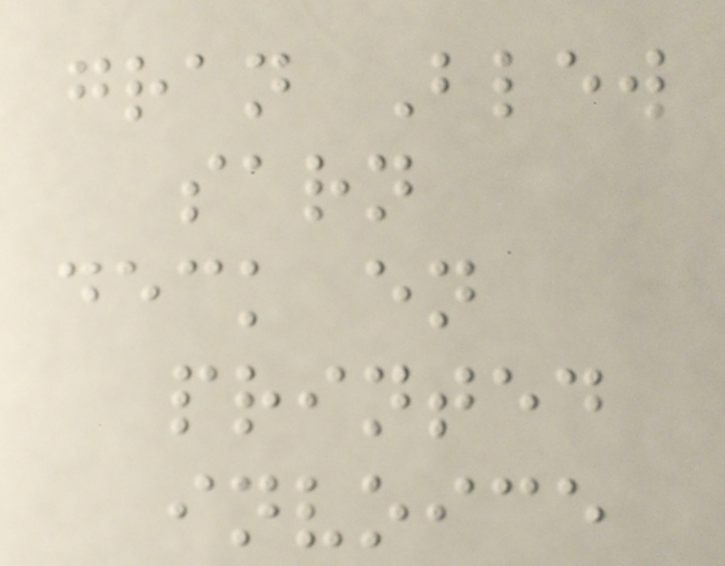gran Blew
sarn
deck en
printed
invoice
